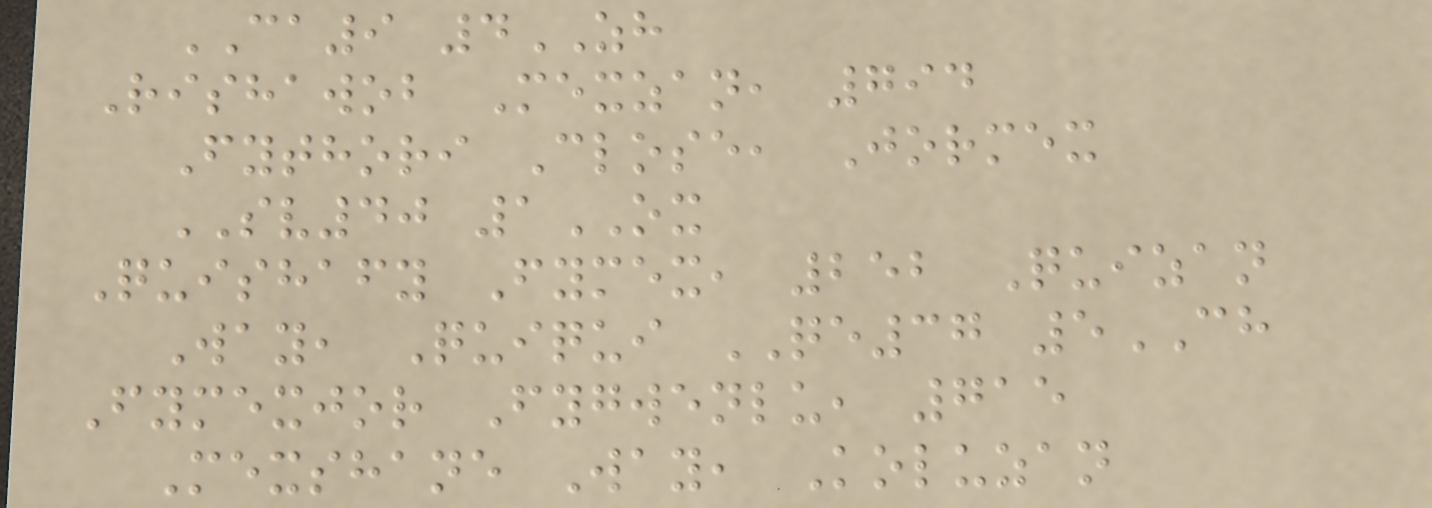CA9 4ZH
Rishawob Mexzan, 794
Fythori Close, Jormex
SV40 1OX
Quishafy Fymex, 252 Quizan
Way, Quiqui QE37 5CH
Fymexjor Fygwenlu, 715
Mexshane Way, Koluzan
